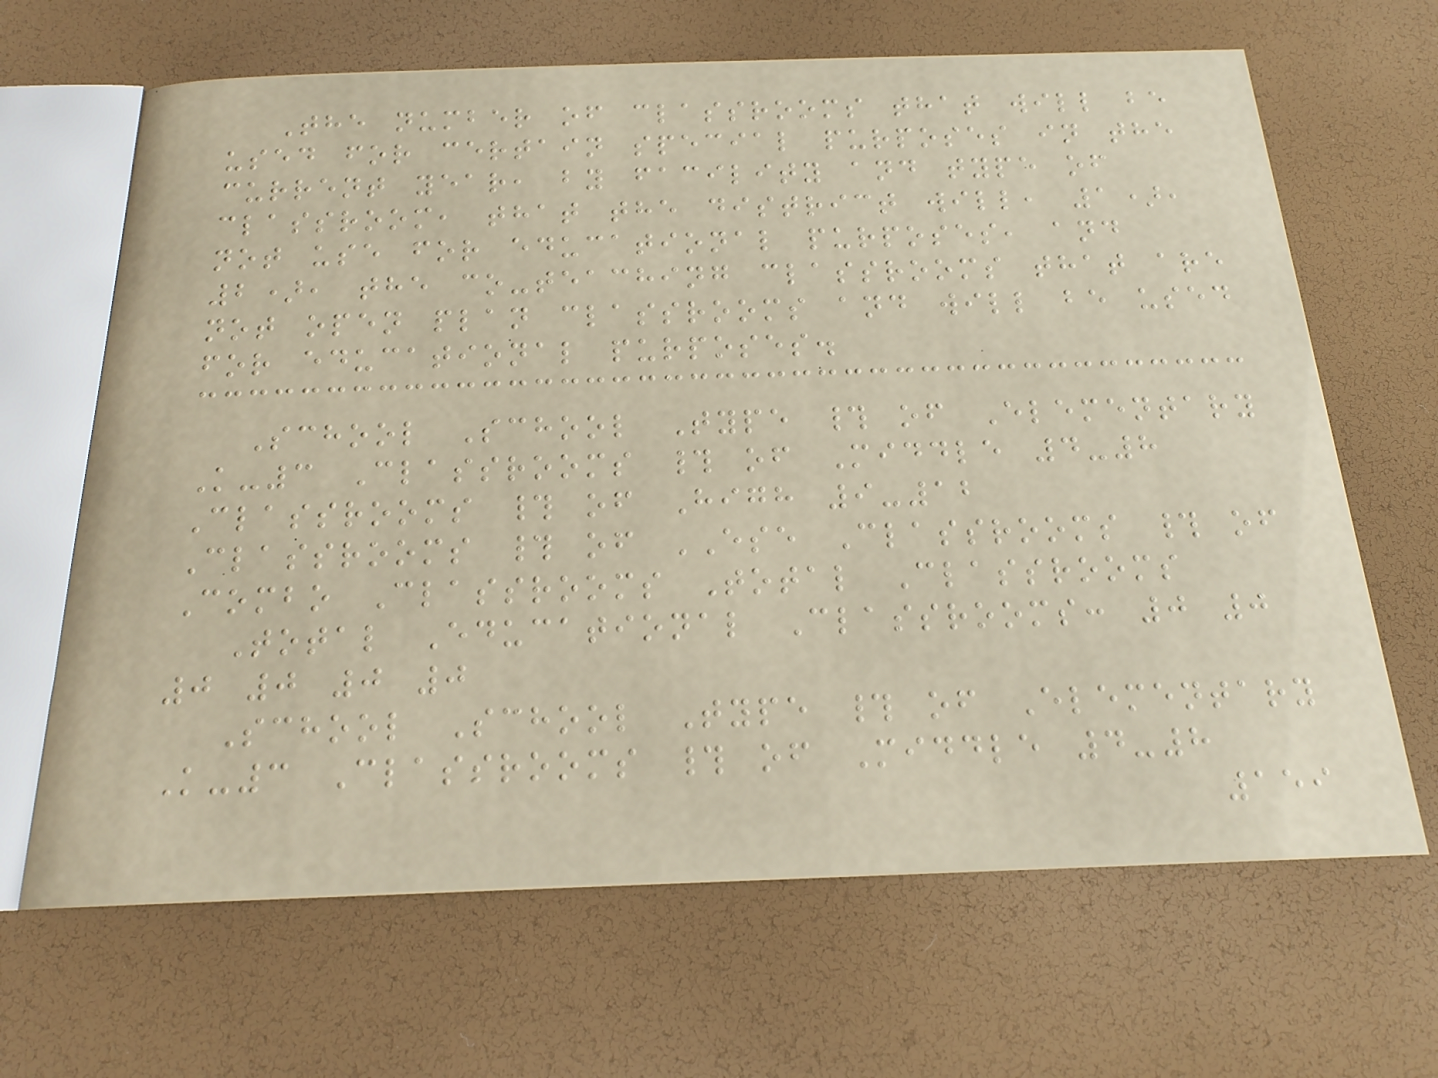The number of classrooms that will be
used for certain special purposes in the
current year, by facility and type of
classroom, that the district will, 1),
not use for educational purposes, and
2), the co-teaching classrooms that are
not open plan classrooms and will be used
for educational purposes.
School School Type # of Elementary
K-3 Classrooms # of Middle 4-8
Classrooms # of High 9-12
Classrooms # of ESE Classrooms # of
Combo Classrooms Total Classrooms
Total Educational Classrooms: 0 0
0 0 0 0
School School Type # of Elementary
K-3 Classrooms # of Middle 4-8
159
